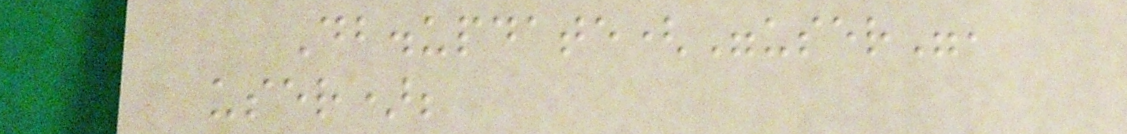Db.update("user",
user);
